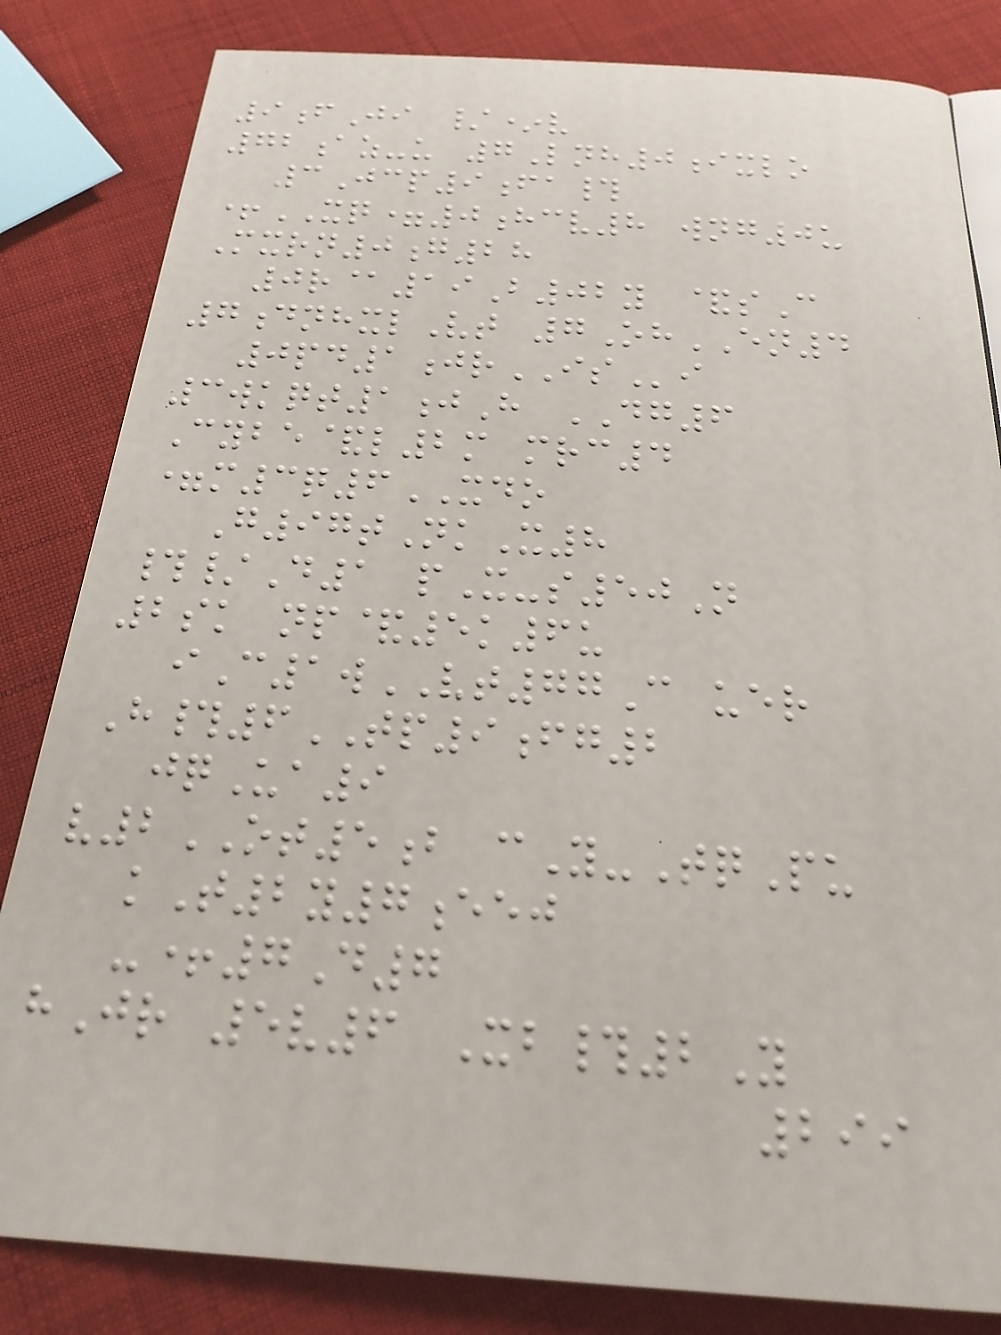9fJi /*v
72az-u 7Lnh0ixlo
3Jcp9fa#
+XQ=0hcv8 wng0u
Mxrn0g28
0r@19B02y &sC
7dnhxlVt 7OhEN4
0pd1jrISi
3wkqt1jH DG6
Cybe&l2m mrc4
=m3q6XDO
G97tNkX8
#/D1 pX-s50N
2sk np&5k6u
iC1wVT77C uer
H#6TP9fg2
jqUa9
v2OT5b cY-TqPu
kT2y7eej
-+7D7
hJr 5v6 Xb#2Y
299
